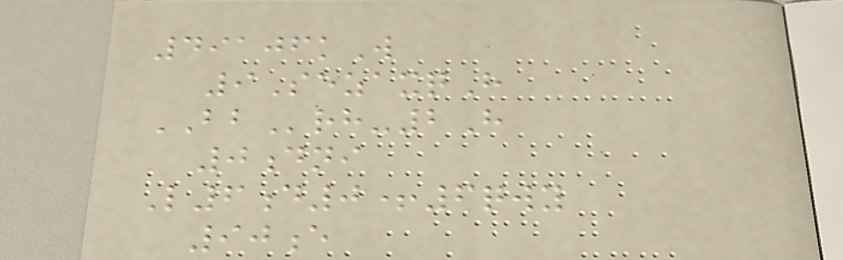49106kW
9SezaxqH
BBrh-2H
0dni
L6d0+6qwy
90e
